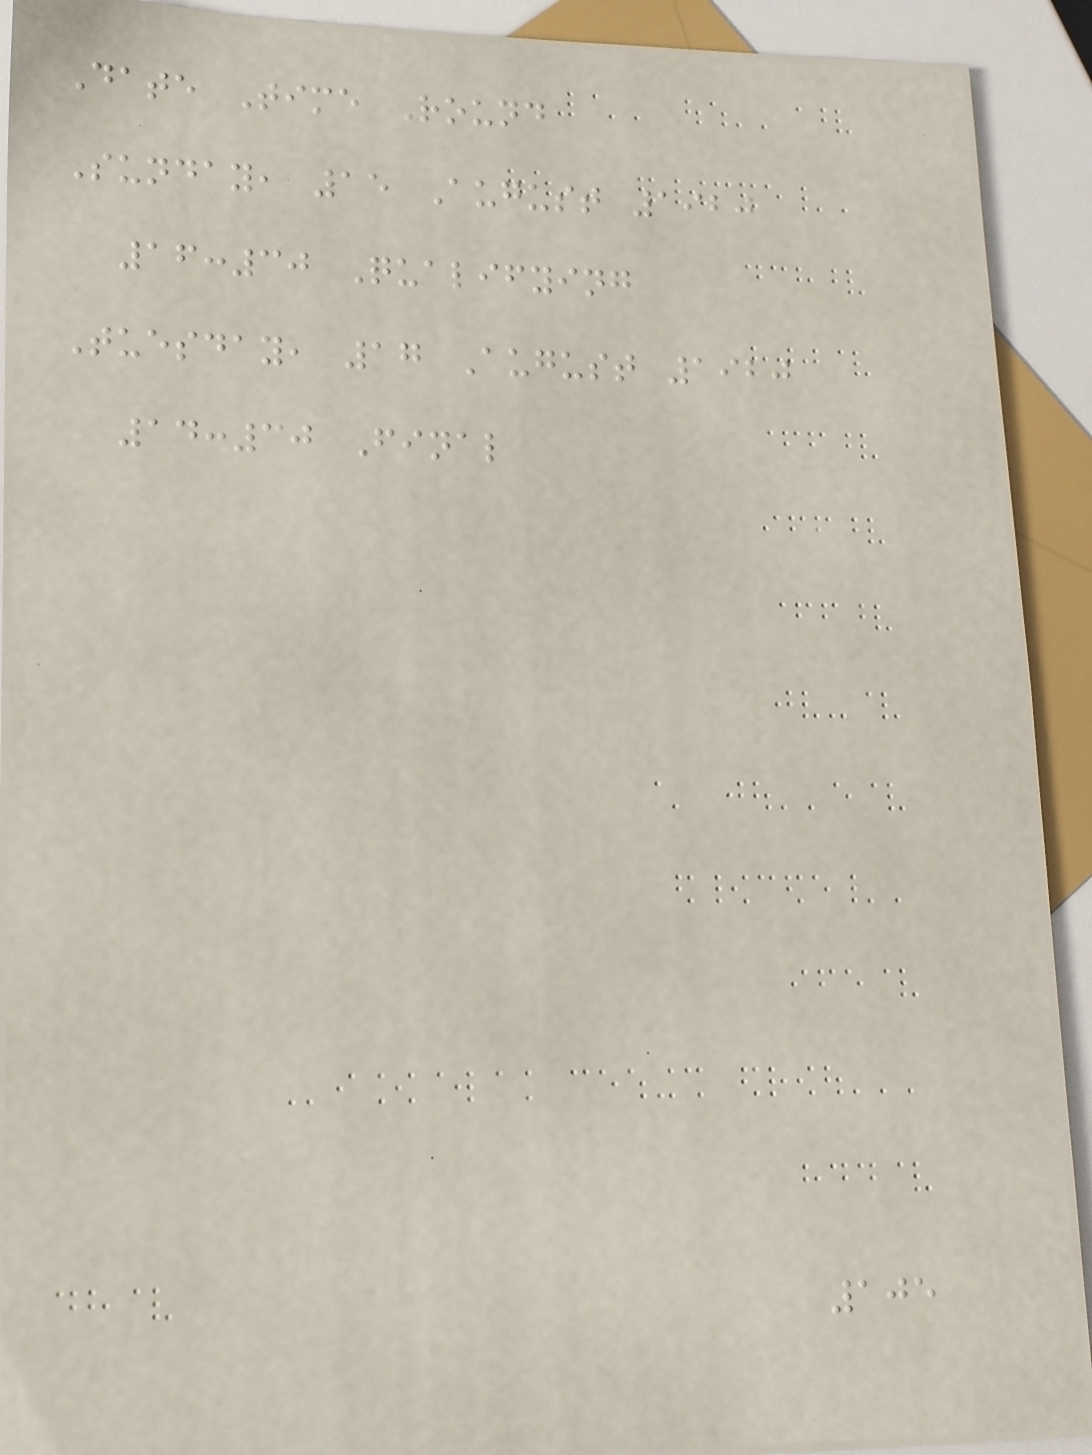Date Time Round
Sunday, 15 August 1920
16:30 Qualifying
Tuesday, 17 August 1920
14:30 Final
105
